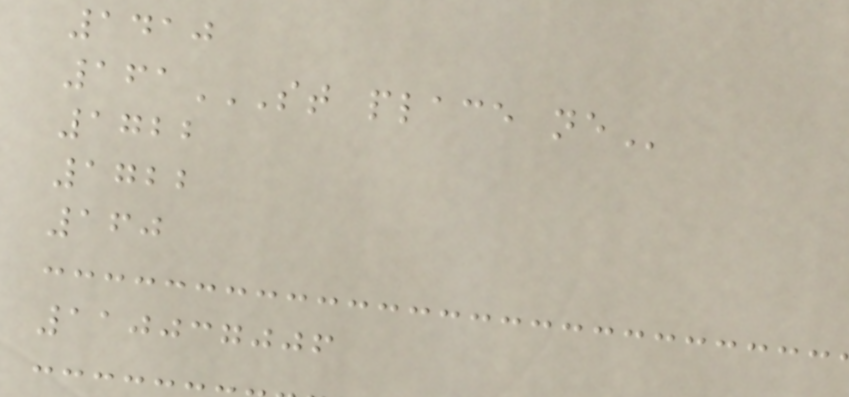1410
161ST PLACE NE
1722
1722
160
110037006
